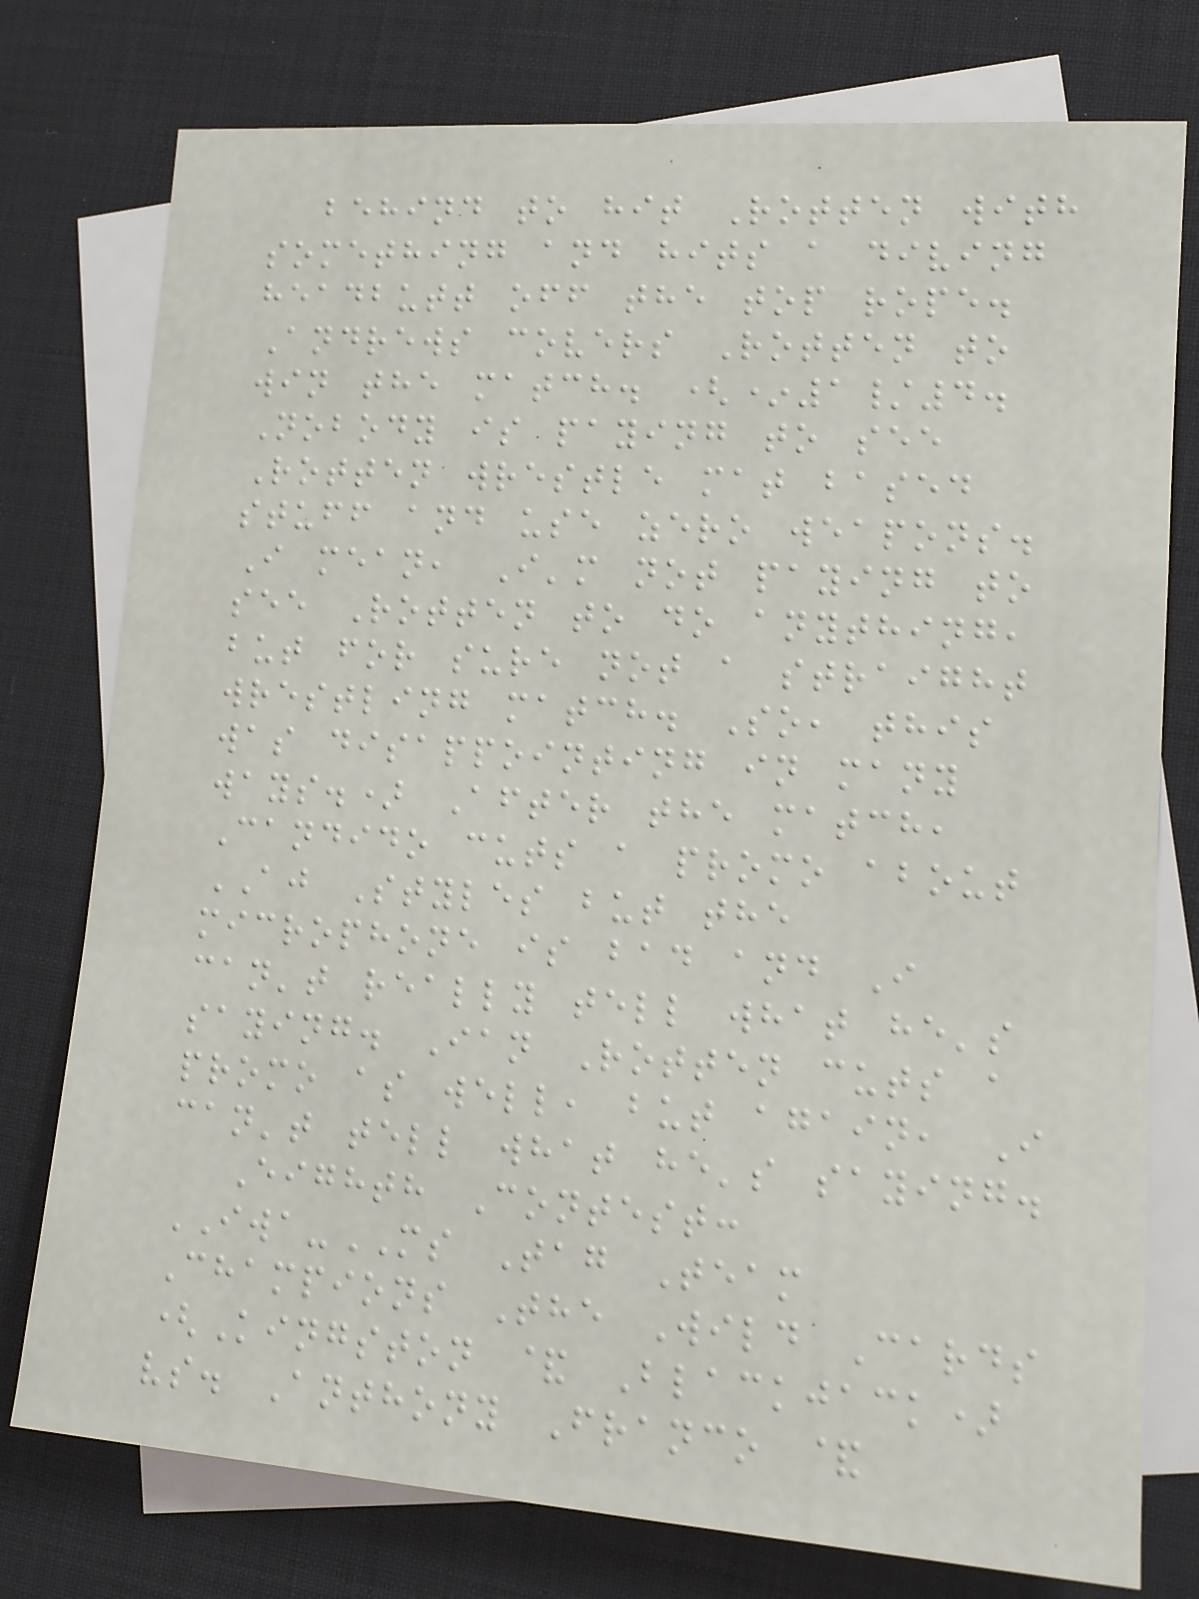behind to hit Rotten with
something and hits a diving
headbutt off the top rope.
Andrews covers Rotten to
win the match. (*1/4.
Nobody is paying to see
Rotten wrestle mat based
stuff and use zero weapons.
I mean, I'm not paying to
see Rotten to do anything,
but for sure not a straight
wrestling match. So, this
was disappointing in many
ways.) After the match,
Candido cuts a promo about
AJ Styles but the
microphone is bad and I
can't really tell what he's
saying. Ian Rotten cuts a
promo as well, but again, I
can't tell what he's saying.
Eighth Contest:
IWA-MS Tag Team
Champions The Wild Cards
(Kingston & Blackjack)
vs. Anthony Franco &
